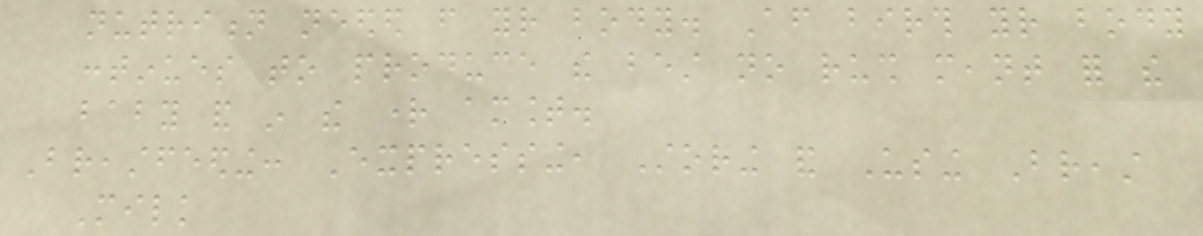nutrition needed from your body. After birth your body
continues to produce the best no rush meant for the
baby and in the right amount.
Breastfeeding: Expressing, Storing and Using Breast
Milk
